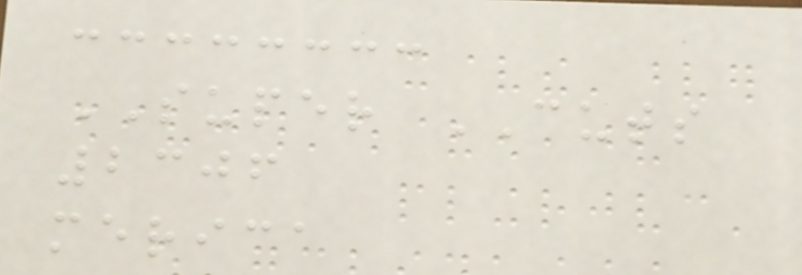SUPER CUTS
2306
merica
